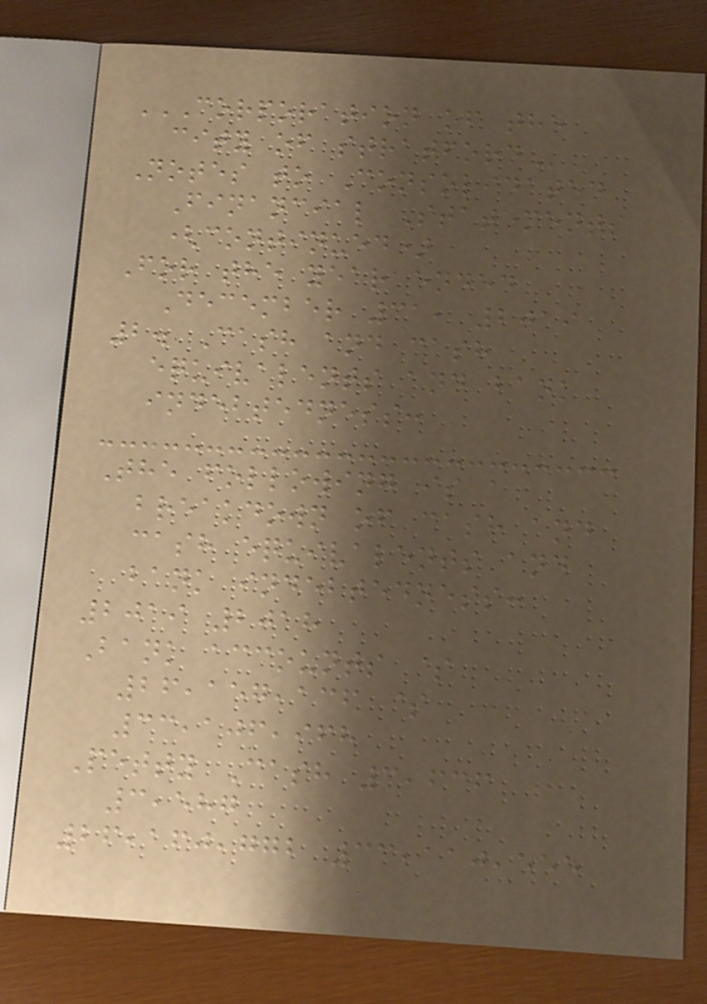CORPORATION OF THE
CITY OF STRATFORD
Notes to Consolidated
Financial Statements
(continued)
For the year ended
December 31, 2019
2. Cash and cash
equivalents and bank
indebtedness:
The following is a
breakdown of cash and
cash equivalents and
bank indebtedness:
2019 2018
Bank accounts $
26,157,136 $
33,106,968
Petty Cash 3,636
3,587
26,160,772 33,110,555
